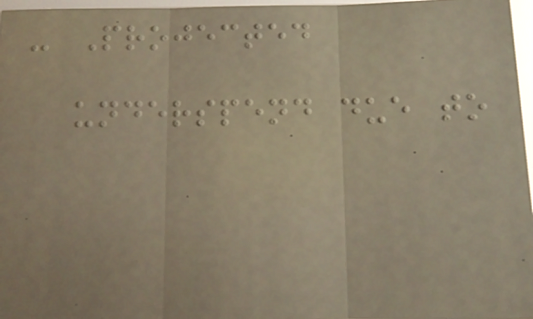- Projected
underspend due to
